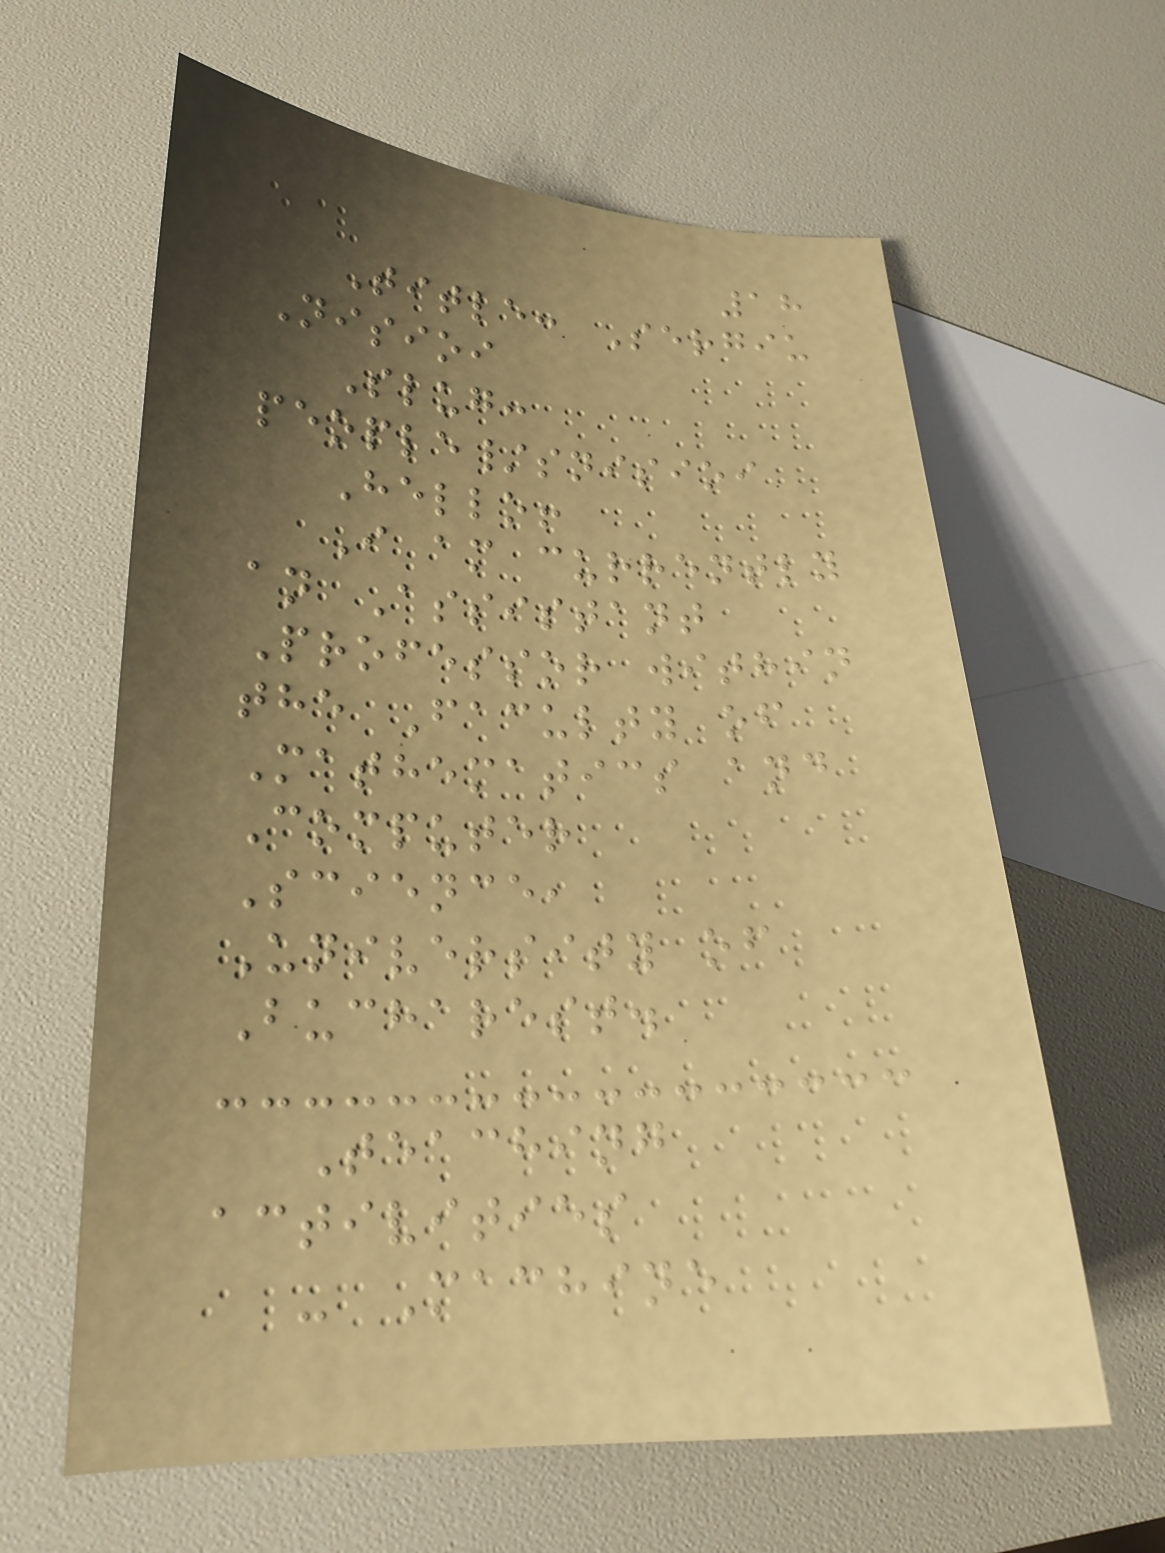18
Title: Sergiu
Nisioi
Slug:
people/snisioi
Hello!
I am currently
an Assistant
Professor within
the Faculty of
Mathematics and
Computer
Science,
University of
Bucharest.
Teaching
activities
- Machine
